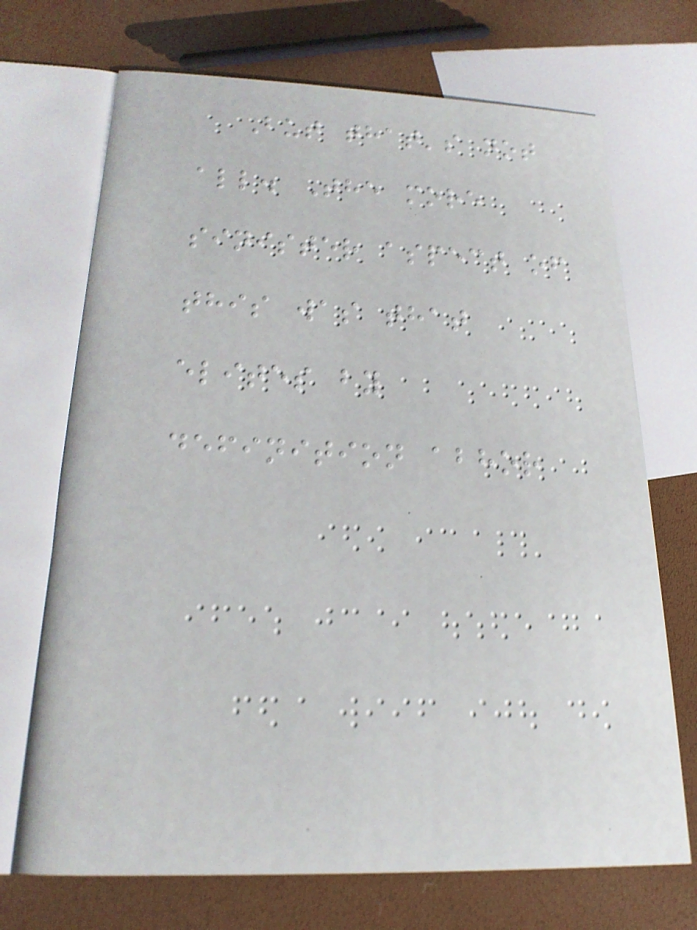But that's not
all. The more
sinister aspect of
this was that
elites by
definition abhor
